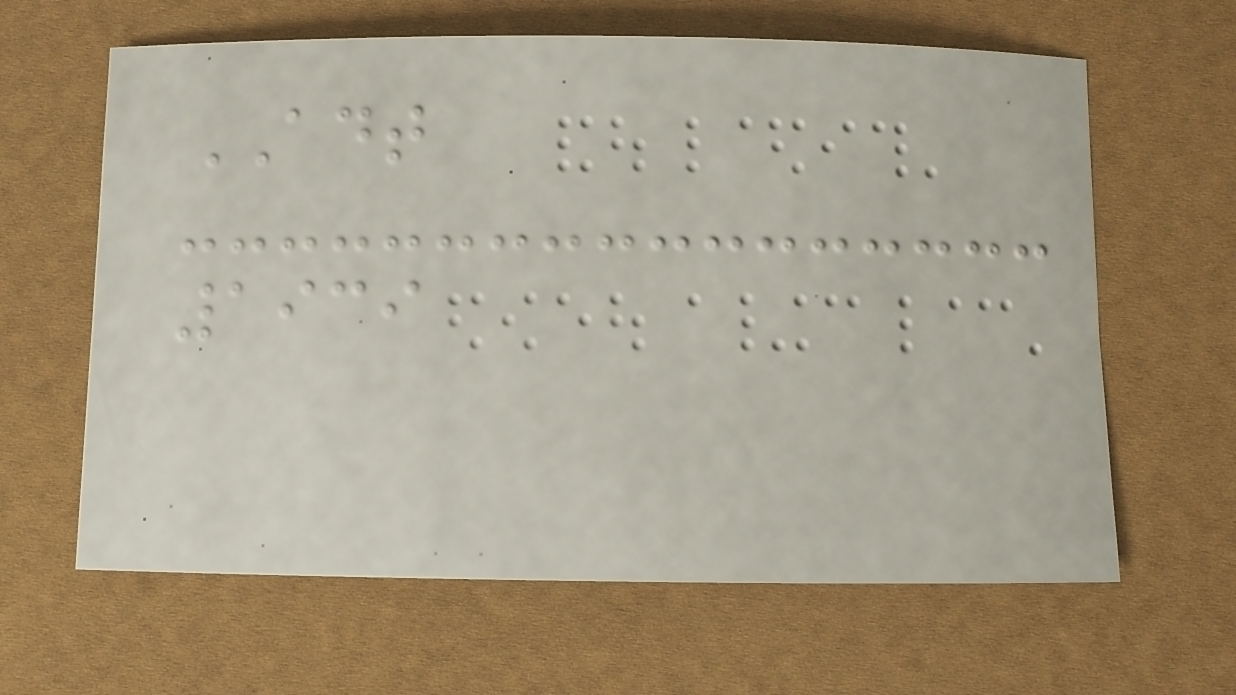ADT
1939
